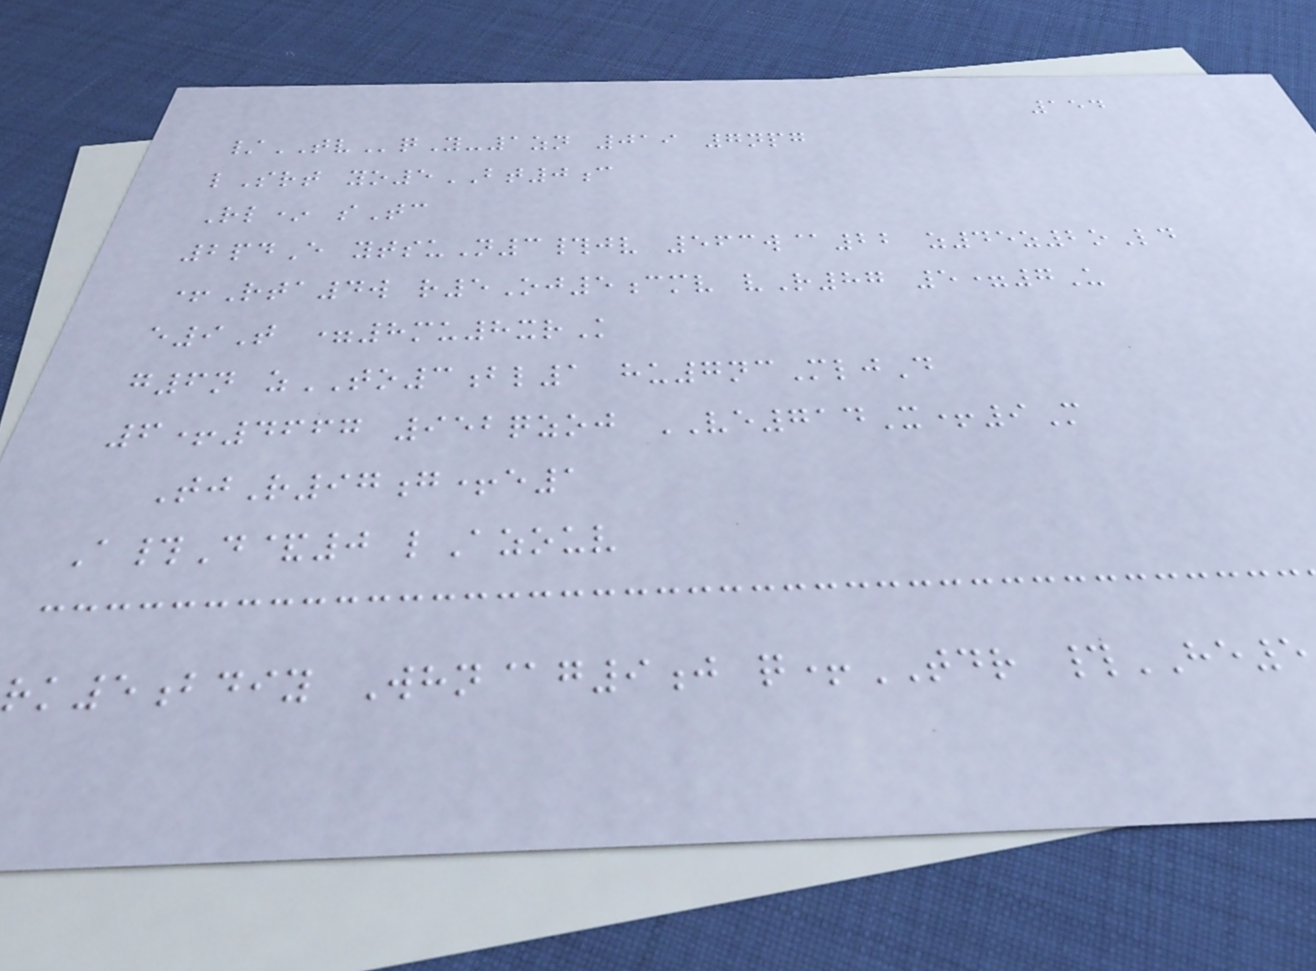154
/TVqY-1zn 019 7npg
lSrt yo5BT0c
Rl* sTc
2pdE ytsuN3#jv 563w@22 z45z2oLd
+Rta4w r5Oj5cmv vR87 5=7U
e9T =8mu8xrK
g6n zTO3bl1 hu7ncMljD
6+4667 952qzoj VE714X+9M
TjR97g+e1
A#D&0 lAzouv
rk5bdiy Whn@g9j q+TDR #HE5
